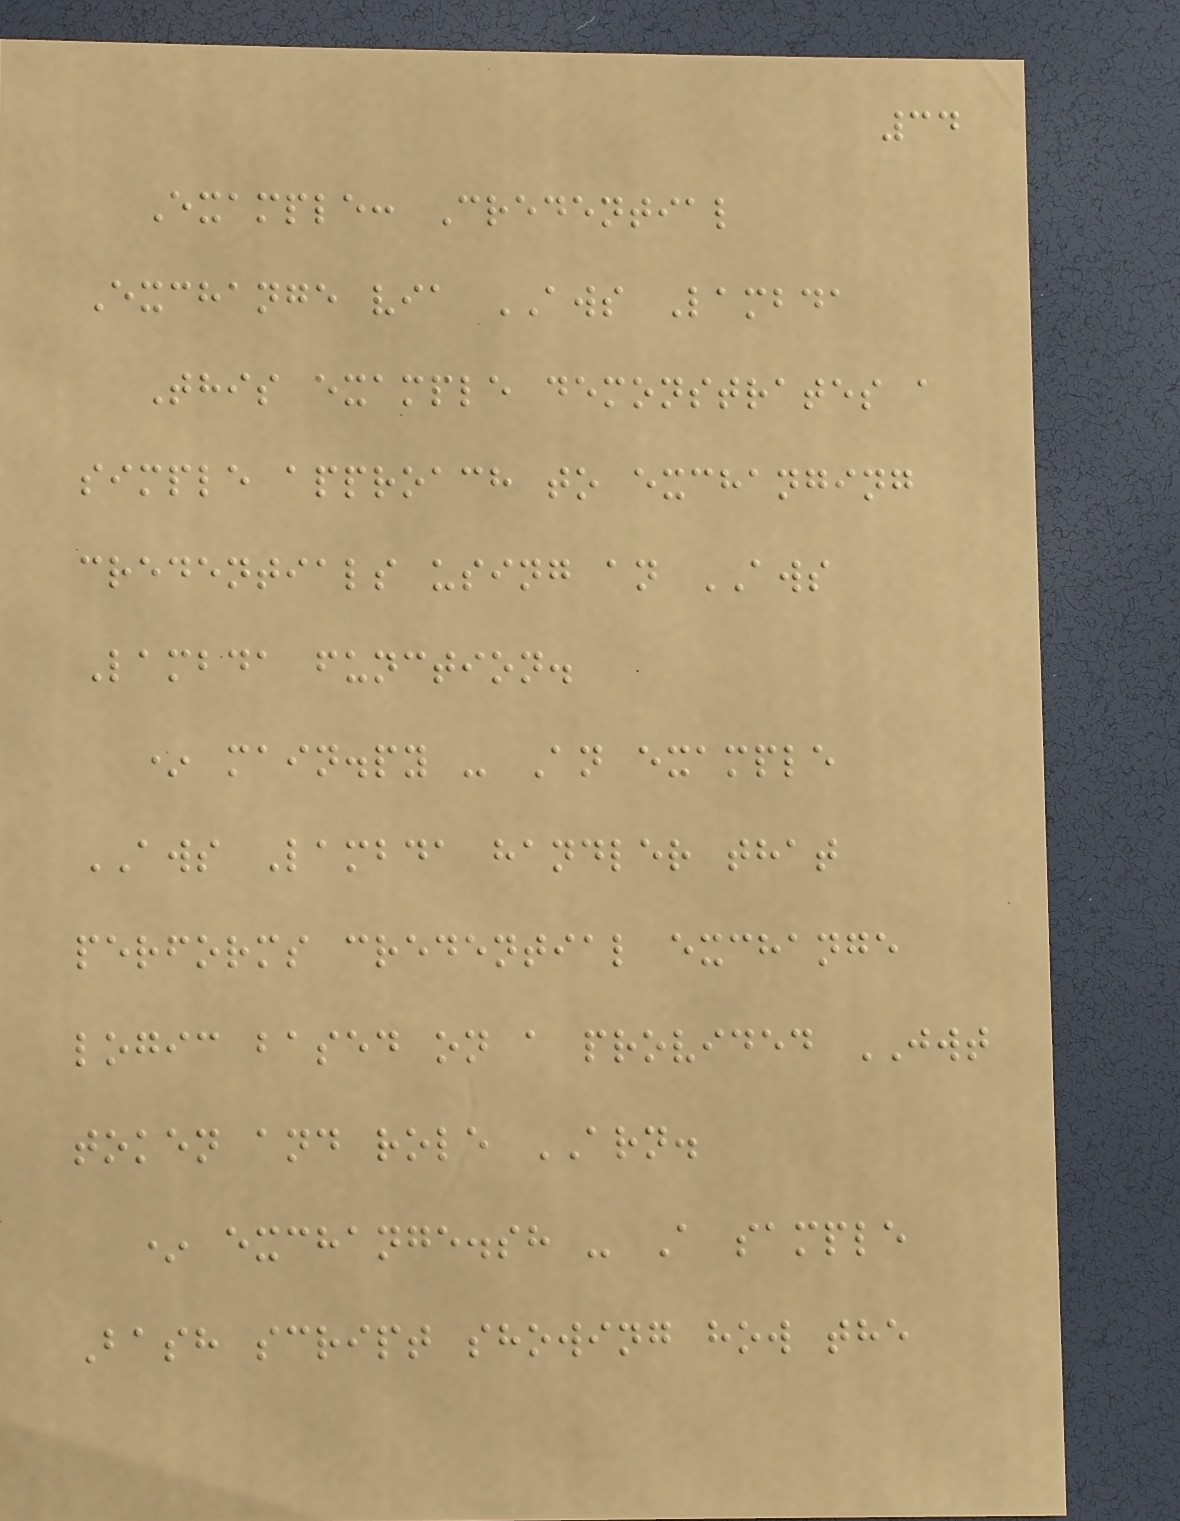34
Example: Credential
Exchange via AWS Lambda
This example demonstrates a
simple approach to exchanging
credentials using an AWS
Lambda function.
* main.py - An example
AWS Lambda handler that
performs credential exchange
logic based on a provided JWT
token and role ARN.
* exchange.sh - A sample
Bash script showing how the
